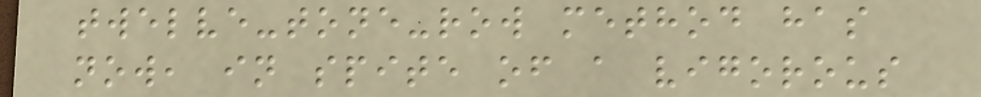twelve-tone-row method has
now, in spite of a vigorous
